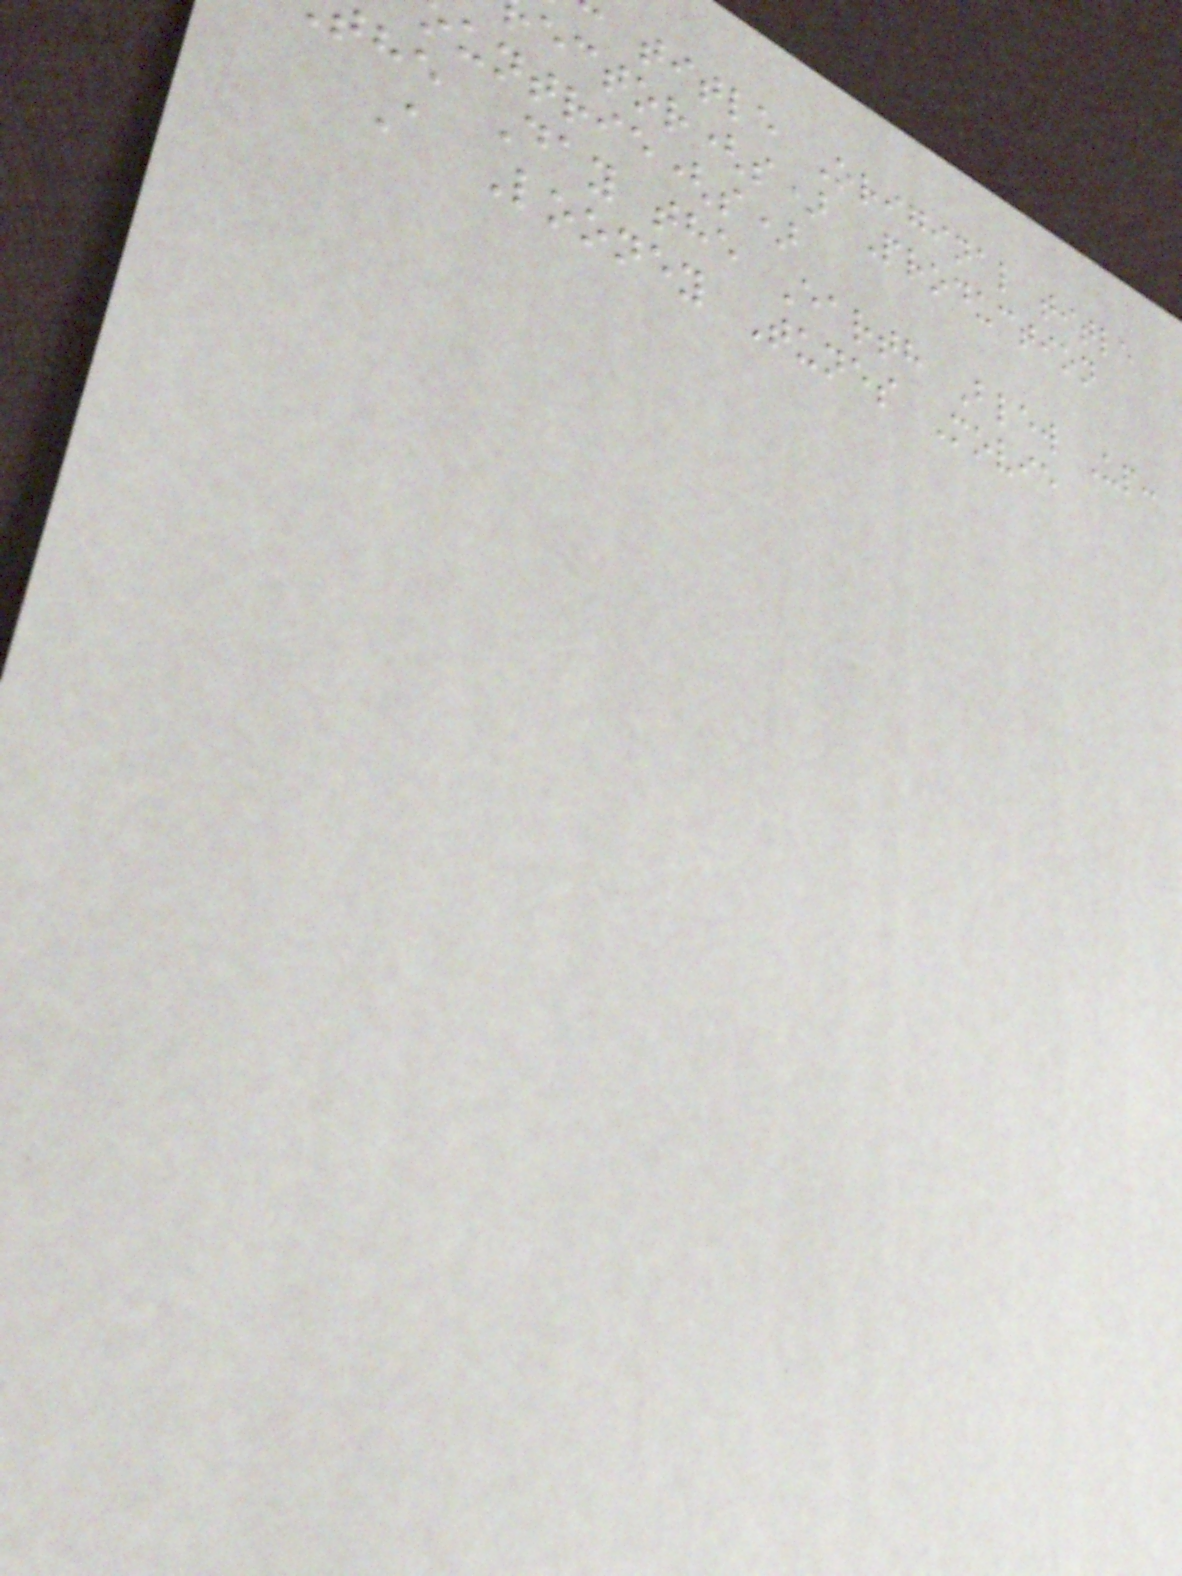title Original title
ector(s) Production
untrie(s)
he Day the Earth Blew Up:
A Looney Tunes Movie
